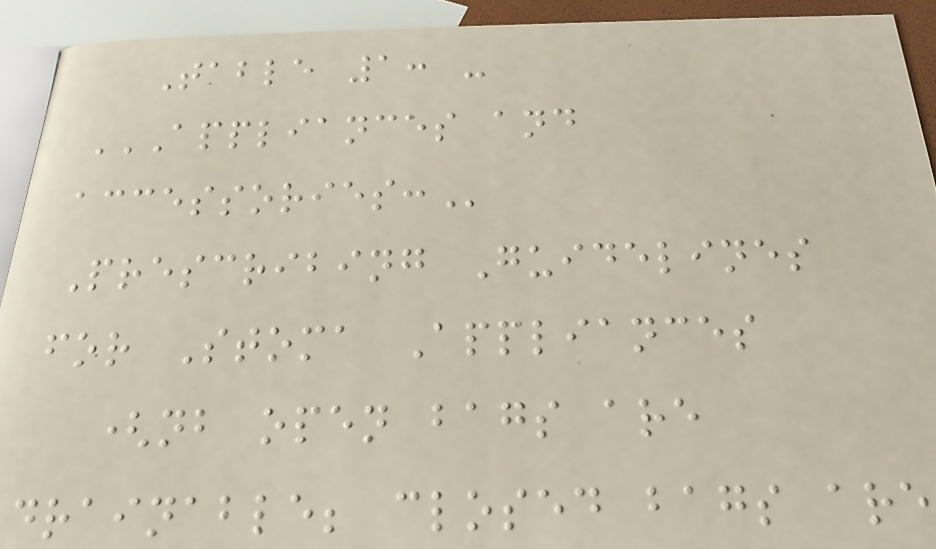Table 1: -
APPLIANCES AND
ACCESSORIES:
Prescribing Guidelines
for Stoma Appliances
(nb open bags are
drainable; closed bags are
